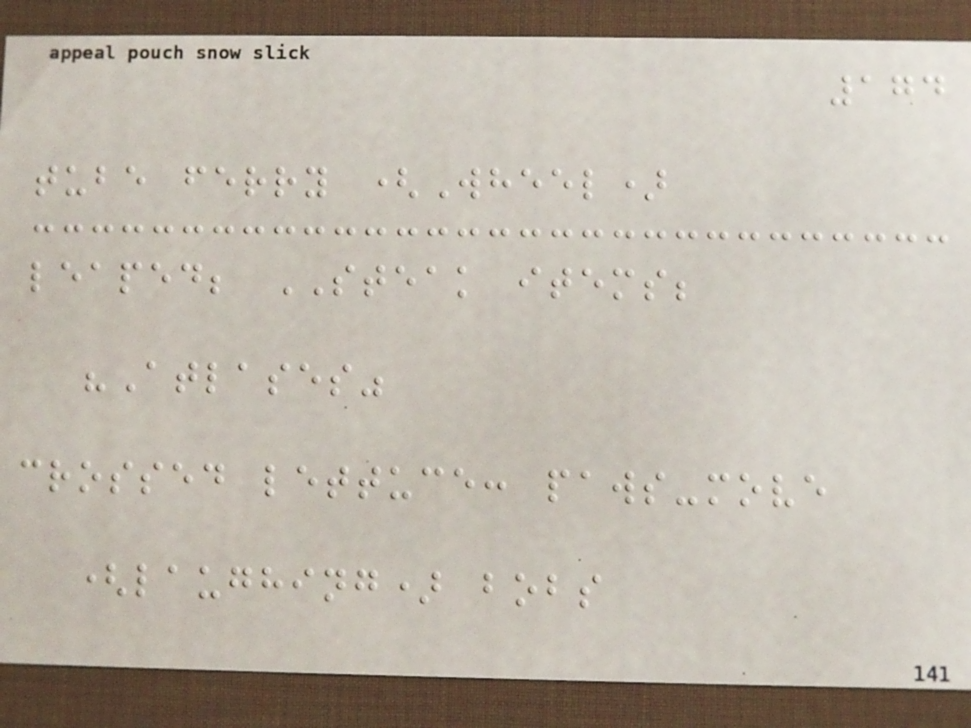174
tube ferry (Wheel)
leaped; STEAK items;
"Atlases"
crossed lettuce: paws-move
(laughing) bobs
